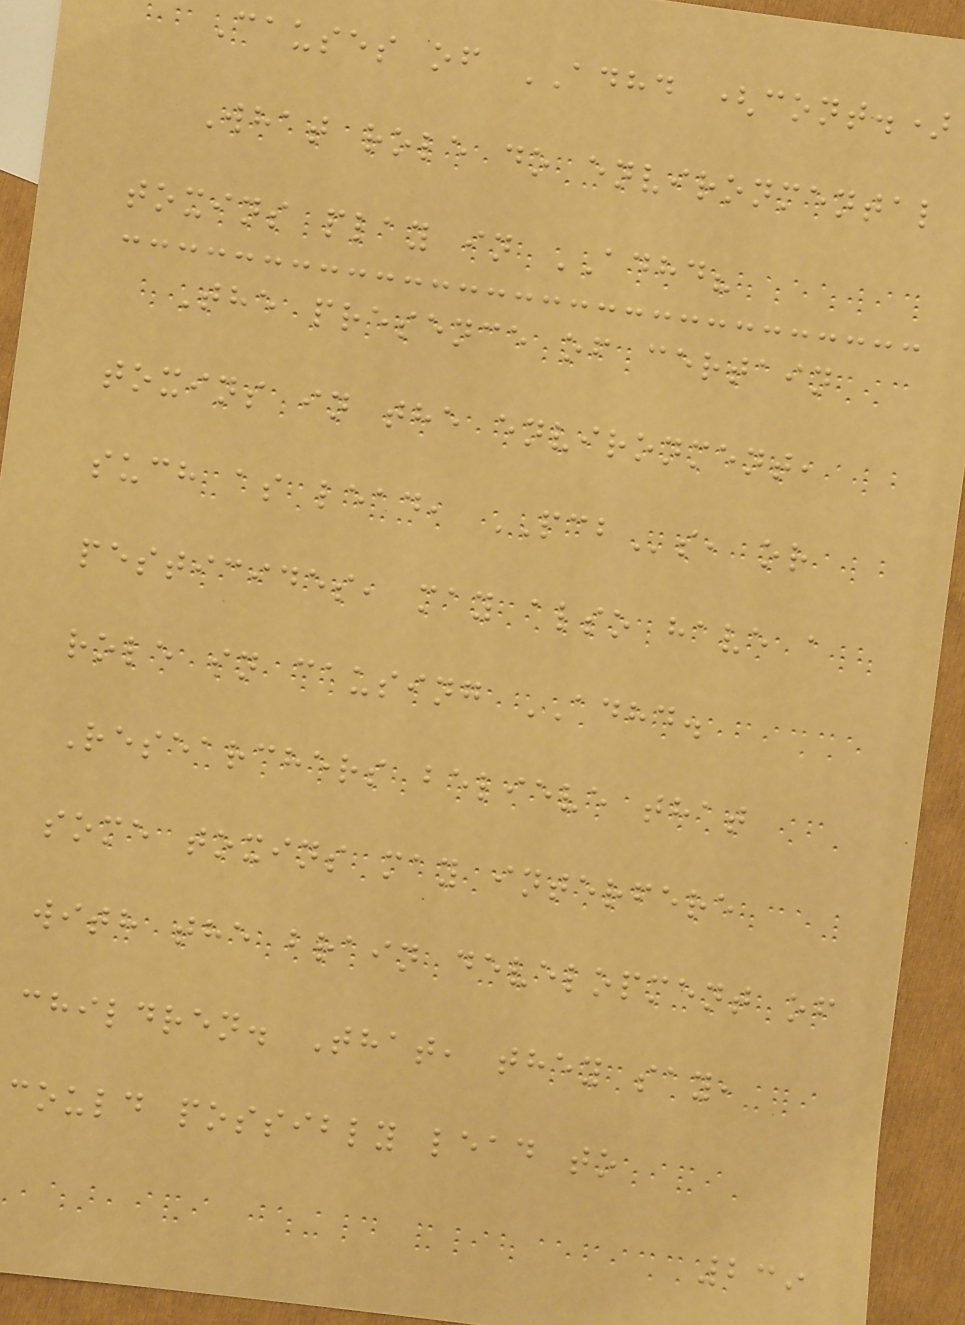Causes of ADHD (cont.)
What role do environmental
toxins play in ADHD?
The presence of certain
toxins in the environment,
such as lead, PCBs, or
pesticides, may also have a
role in causing ADHD.
Researchers believe that
some toxins may interfere
with the brain development of
children. That, they say,
could possibly lead to
239
